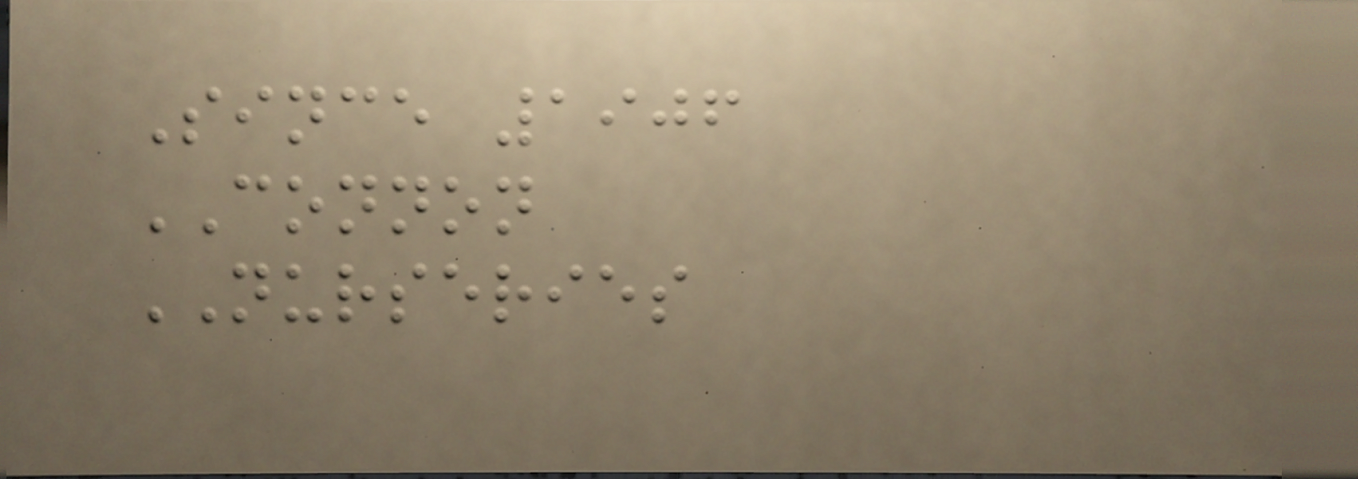Since 1906
CONNON
NURSERIES
